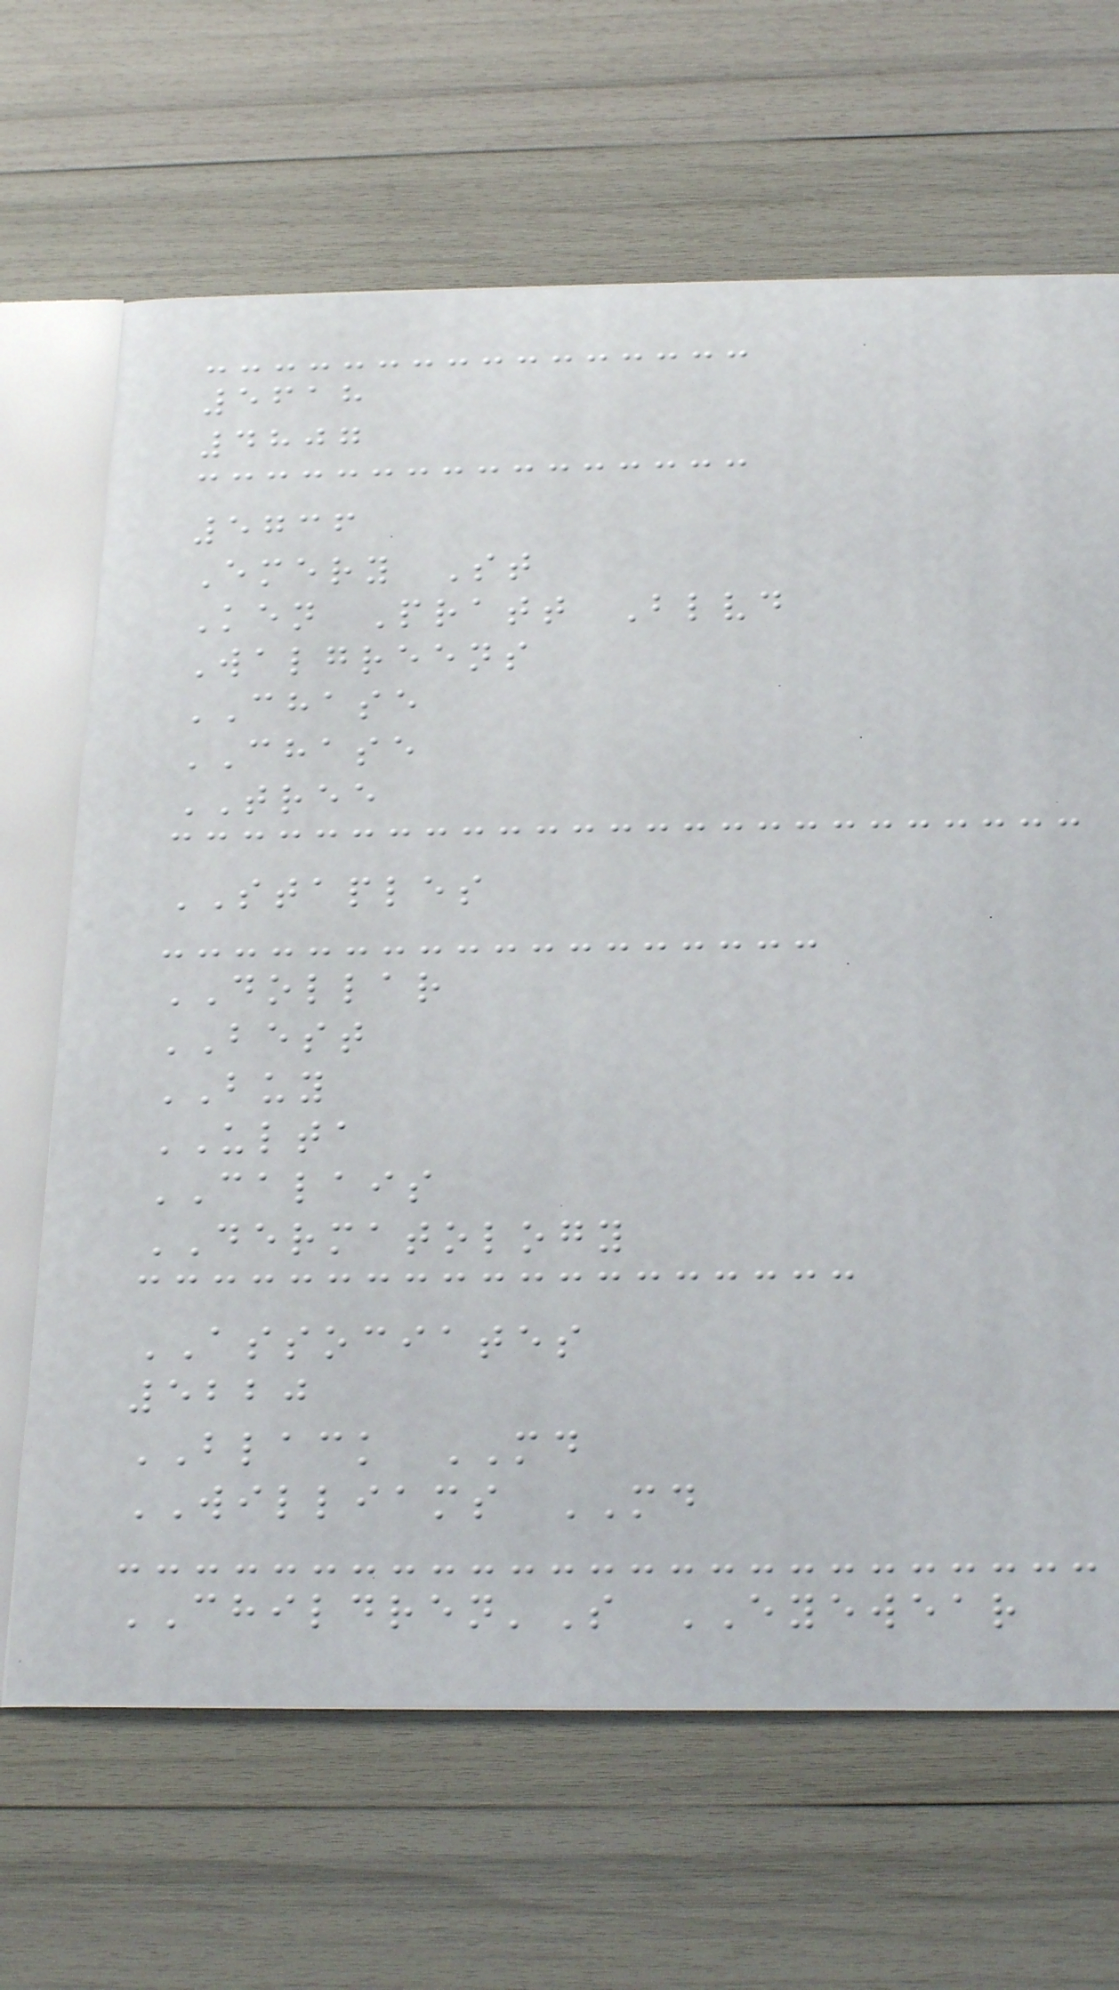5618
4807
5736
Emery St
Ken Pratt Blvd
Walgreens
CHASE
CHASE
TREE
STAPLES
DOLLAR
BEST
BUY
ULTA
CALAIS
DERMATOLOGY
ASSOCIATES
5220
BLACK MD
WILLIAMS MD
CHILDREN'S EYEWEAR
